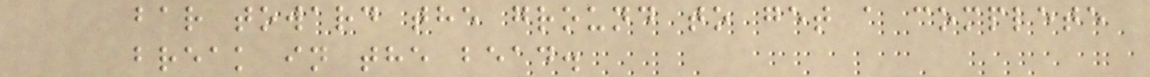bar toward the ground to get a complete
break in the bead.
